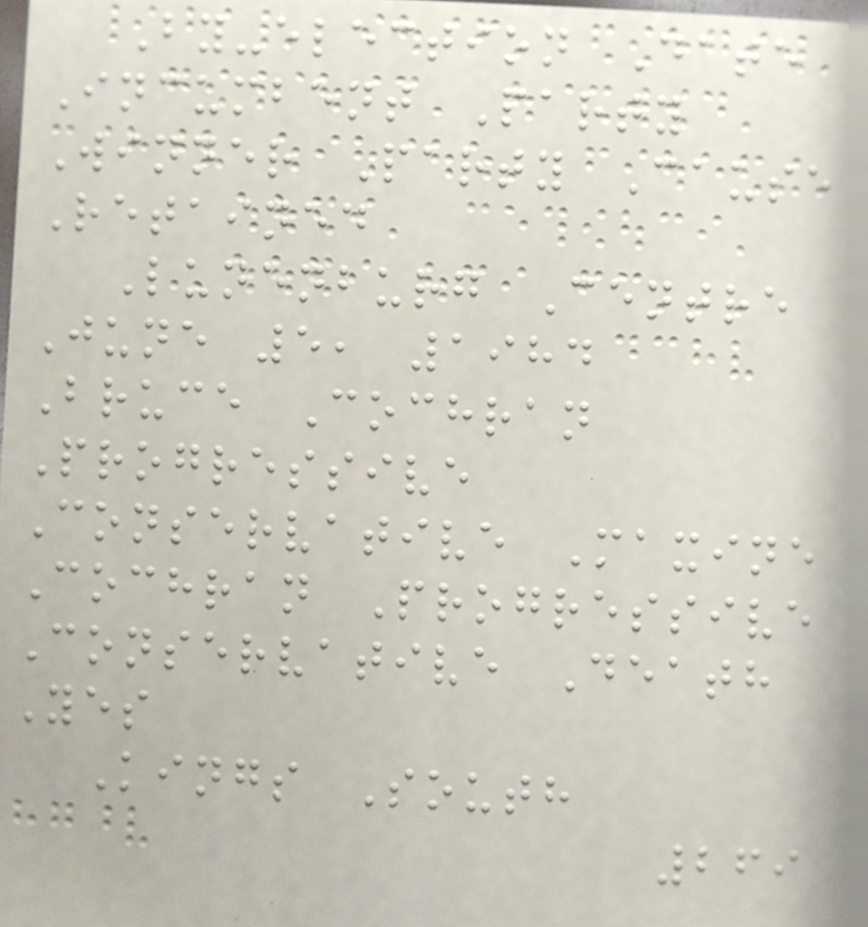By-election Date
Incumbent Party
Winner Party Cause
Retained
Lunenburg Centre
June 5, 1984
Bruce Cochran
Progressive
Conservative Maxine
Cochran Progressive
Conservative Death
Yes
Kings South
269
